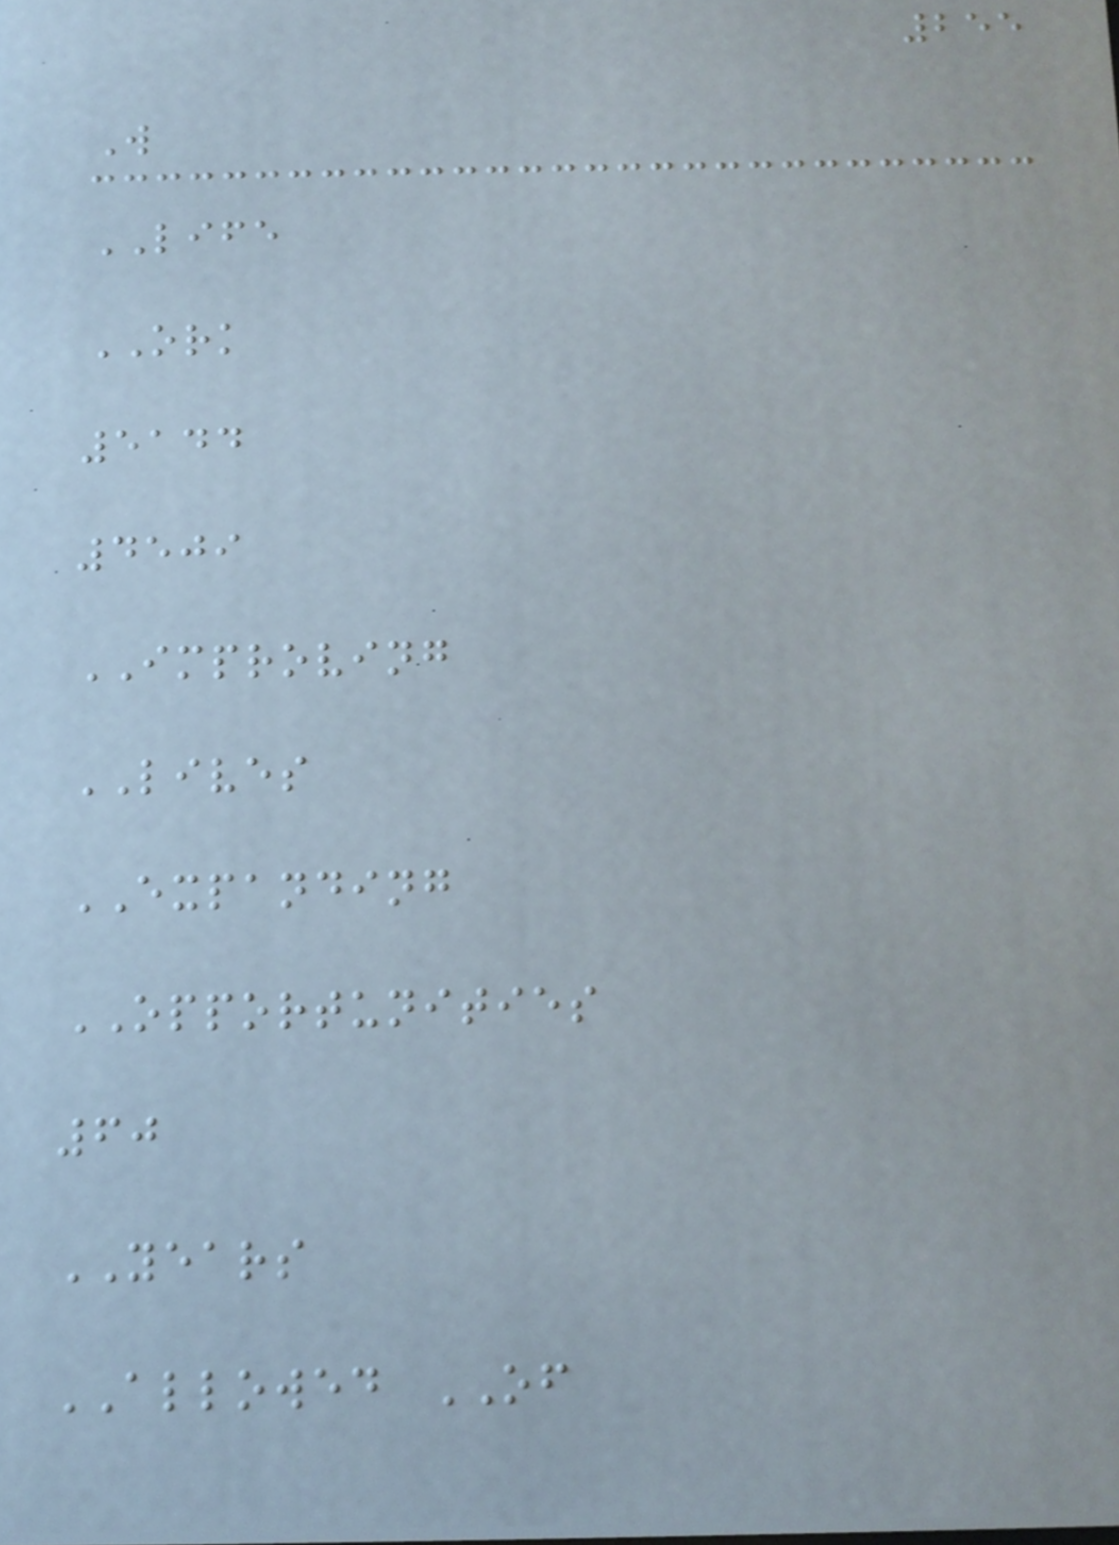255
W
LIFE
ORK
5144
4509
IMPROVING
LIVES
EXPANDING
OPPORTUNITIES
60
YEARS
ALLOWED OF
